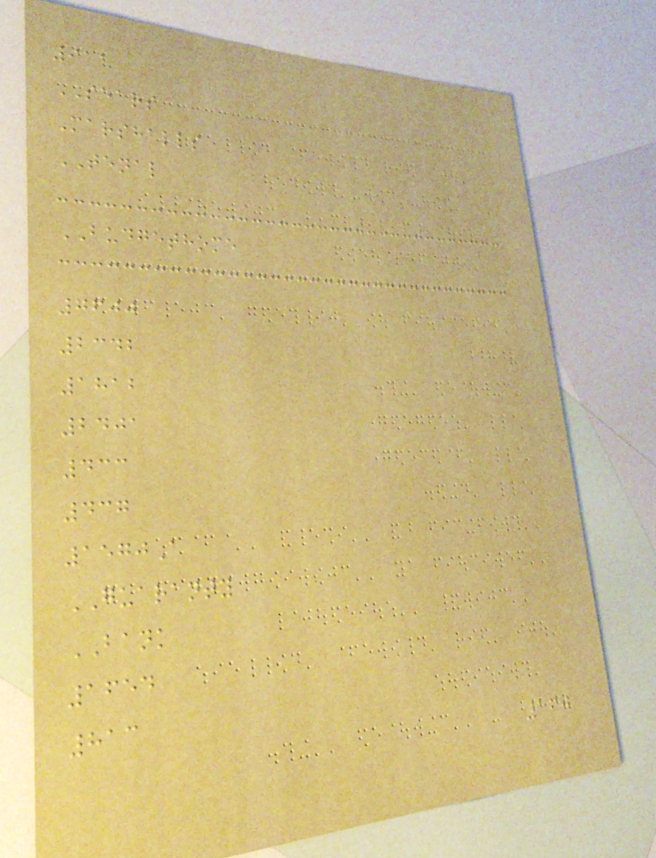911
SEARS
Marshalls
TENAL
BUDGETHOME
7600
2342
1812
2401
433
437
1570A
GUARANTY
BANK
1654
813
160
